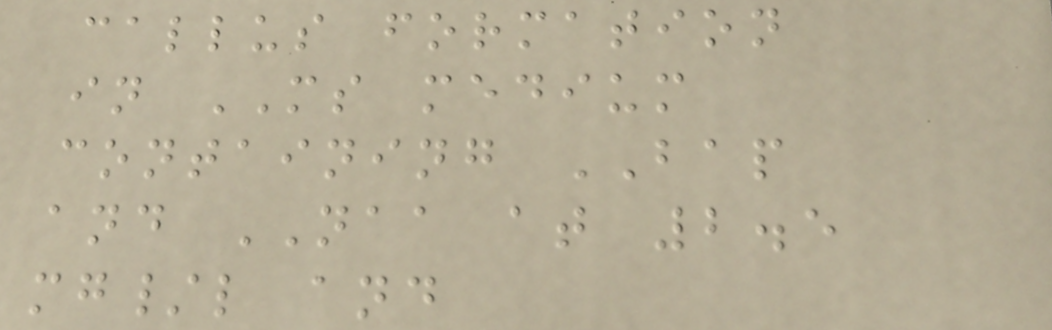callus formation
in MS medium
containing BAP
and NAA at 2.5
mg/l and
